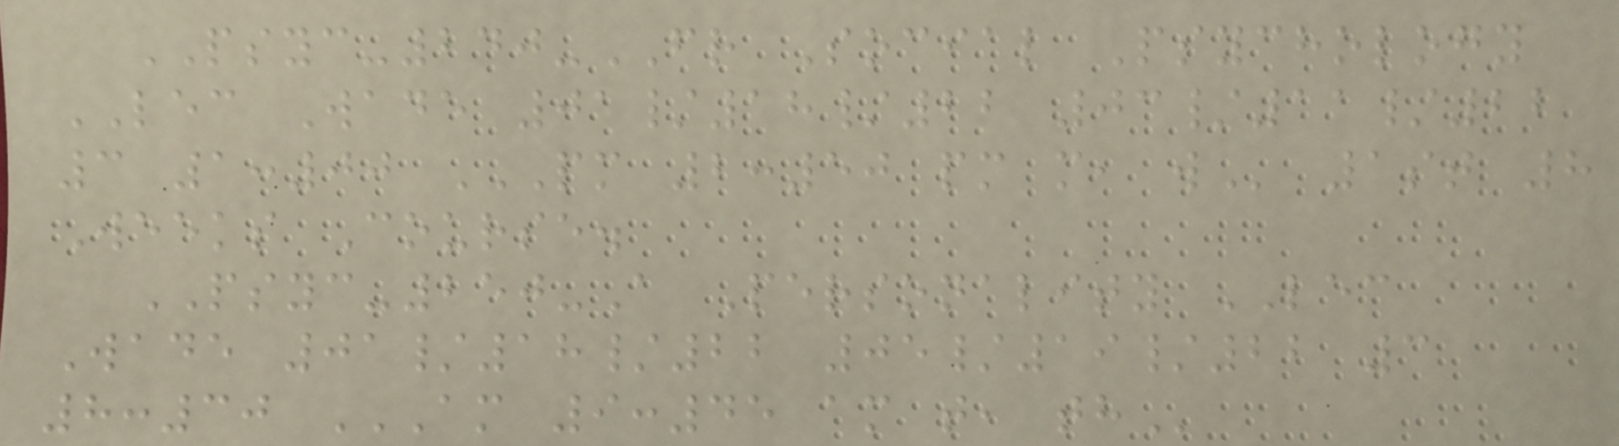PSYC-240-FR Social Psychology
LEC Wade 01/18/22 03/11/22
3 1:00 PM 2:50 PM M, W 1st 8
Weeks Course.
PSYC-250-A Personality LEC
Wade 01/18/22 05/19/22 3
8:30 AM 9:45 AM T, TH
